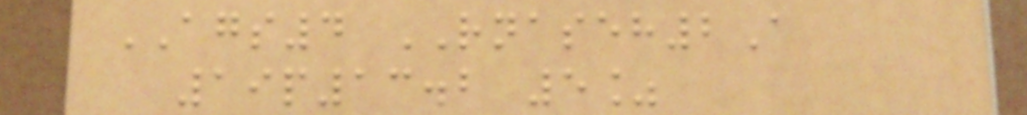AGS4 RNASEH2A
19p13.2 5%
